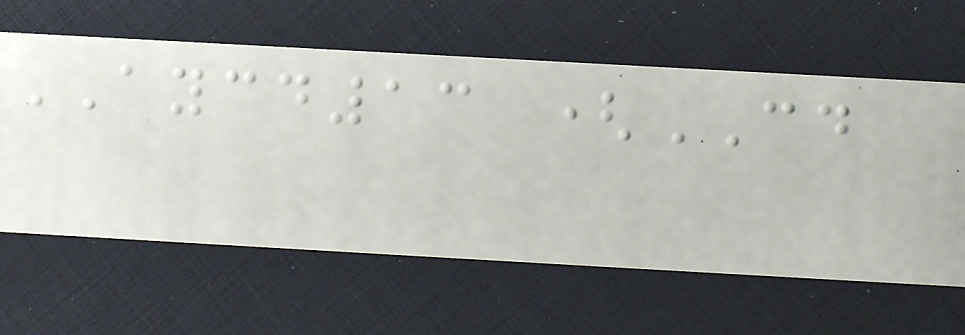AYCD13 (CD
